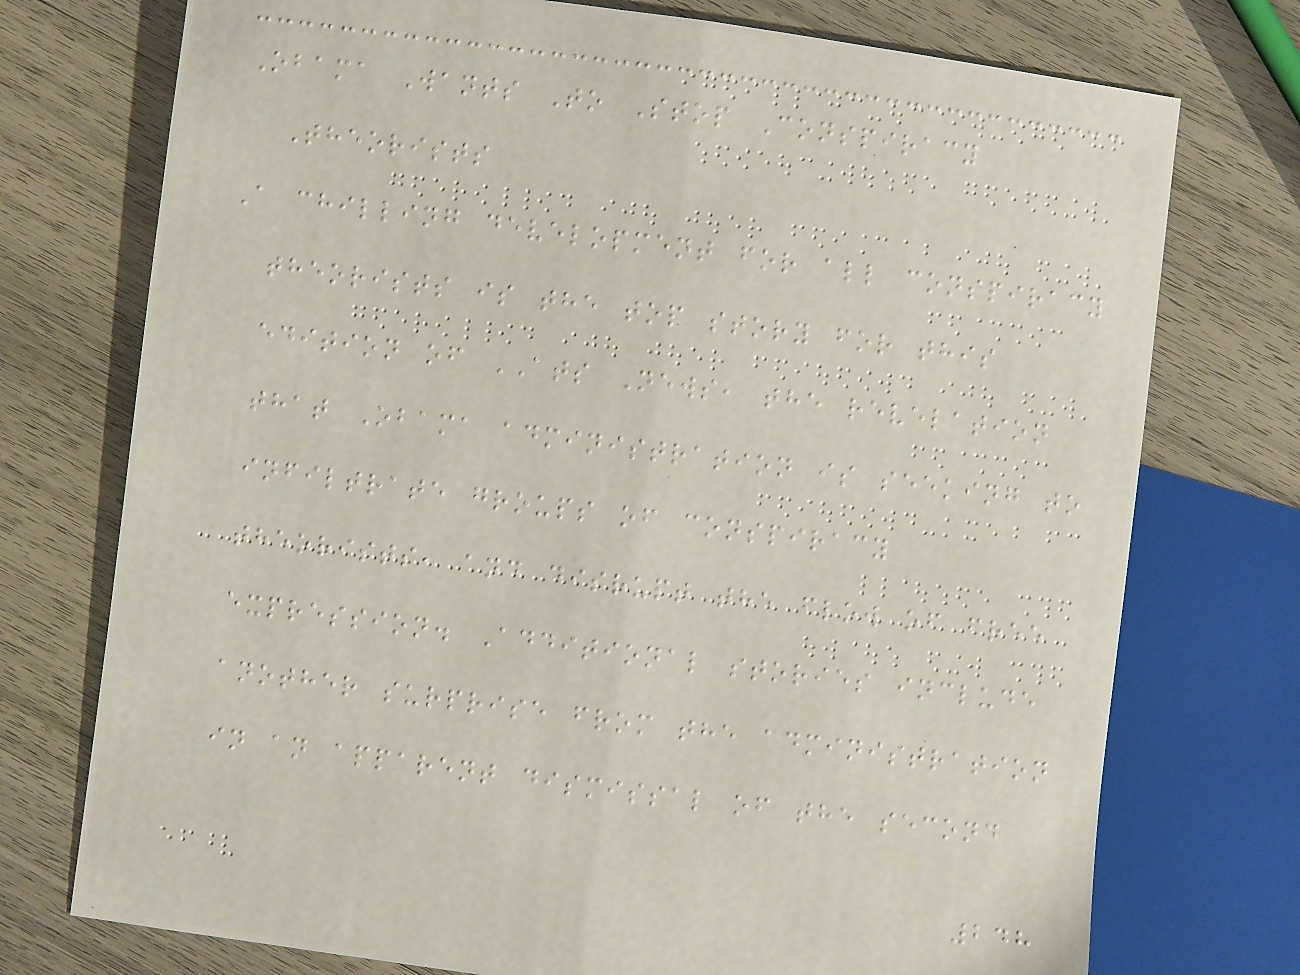Obama Wants To Stop Conspiracy
Theorists
A chilling development for all conspiracy
theorists is the top story for this
edition of ATS News, the revelation
that Obama administration is seeking to
infiltrate groups of conspiracy
theorists, and disrupt the flow of free
expression. Additional stories include
another surprise from the administration
in an apparent dismissal of the second
248
